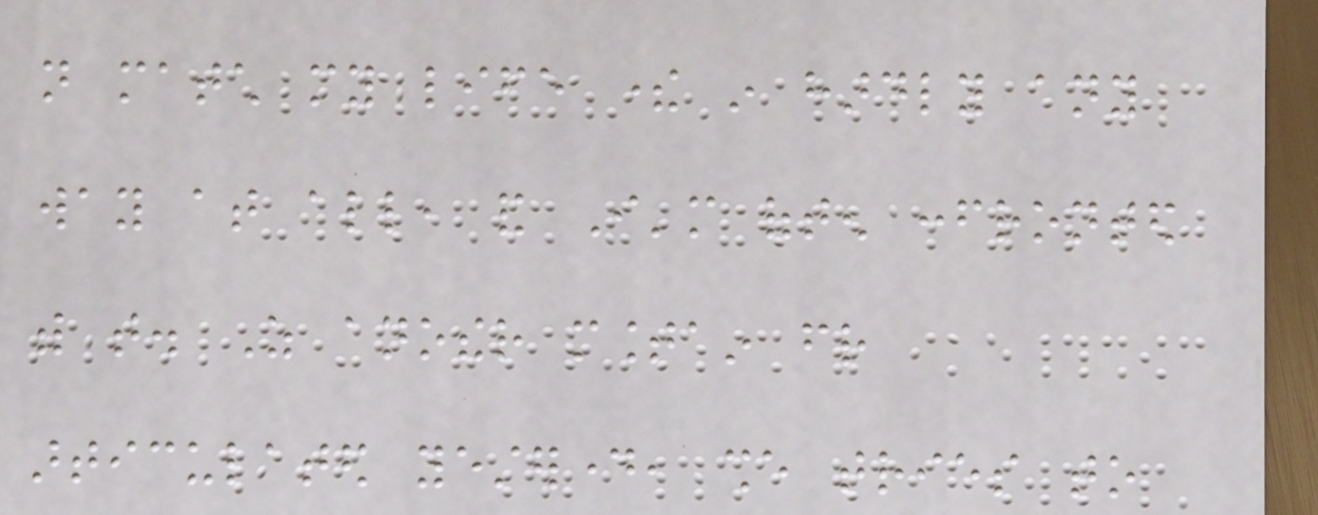not match my life there in hardly any
way at all, and I'm often confronted
with that. As another mountain friend
articulated yesterday, she tries to
